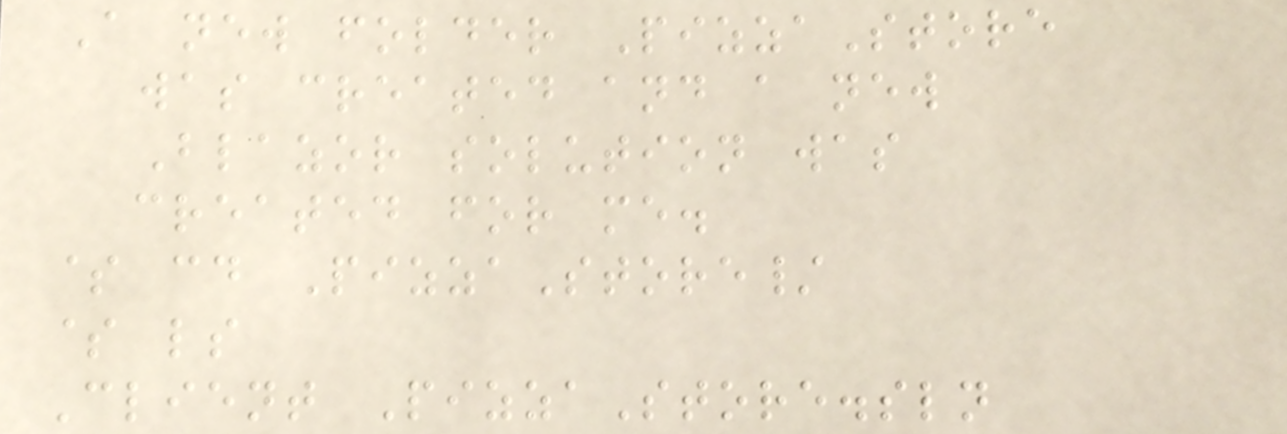A new folder PizzaStore
was created and a new
Blazor solution was
created for me.
$ cd PizzaStore/
$ ls
Client PizzaStore.sln
